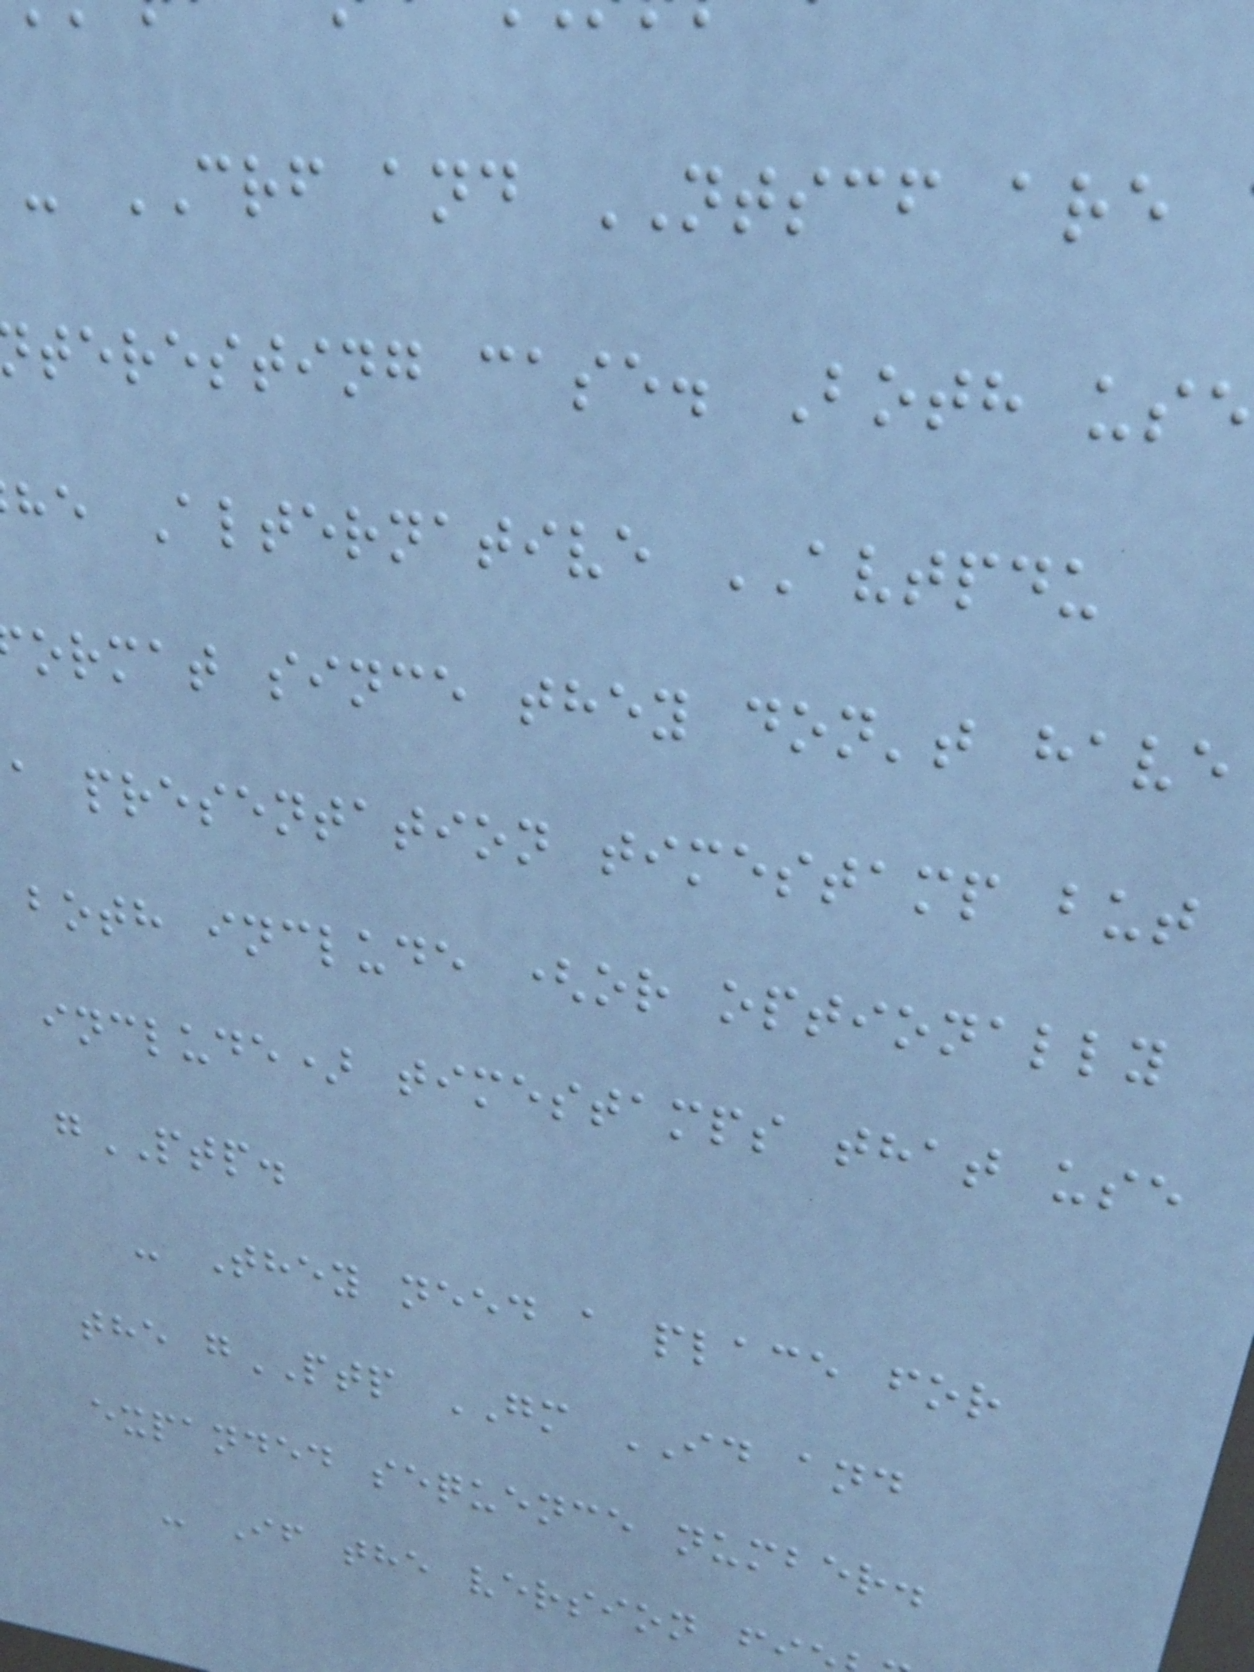- CRF and NTSCF are
teresting case. Both use
he Alternative AVTPDU
ormat since they don't have
a presentation timestamp but
both include (or optionally
include) timestamps that use
gPTP.
- They need a place for
the gPTP GM ID and
expanded sequence number.
- If the version fi
